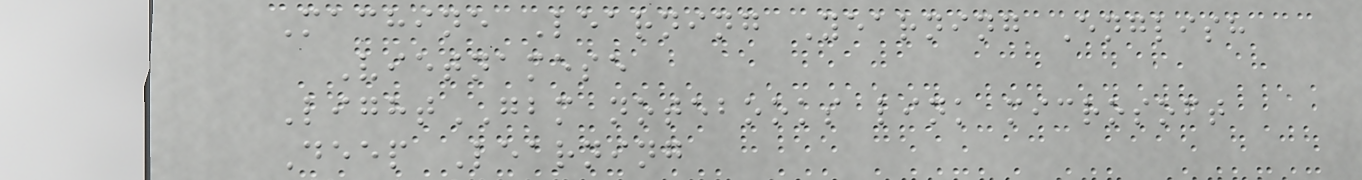Machine Learning Yearning English
Vietnamese
LightGBM notebooks link microsoft
Deep Learning
